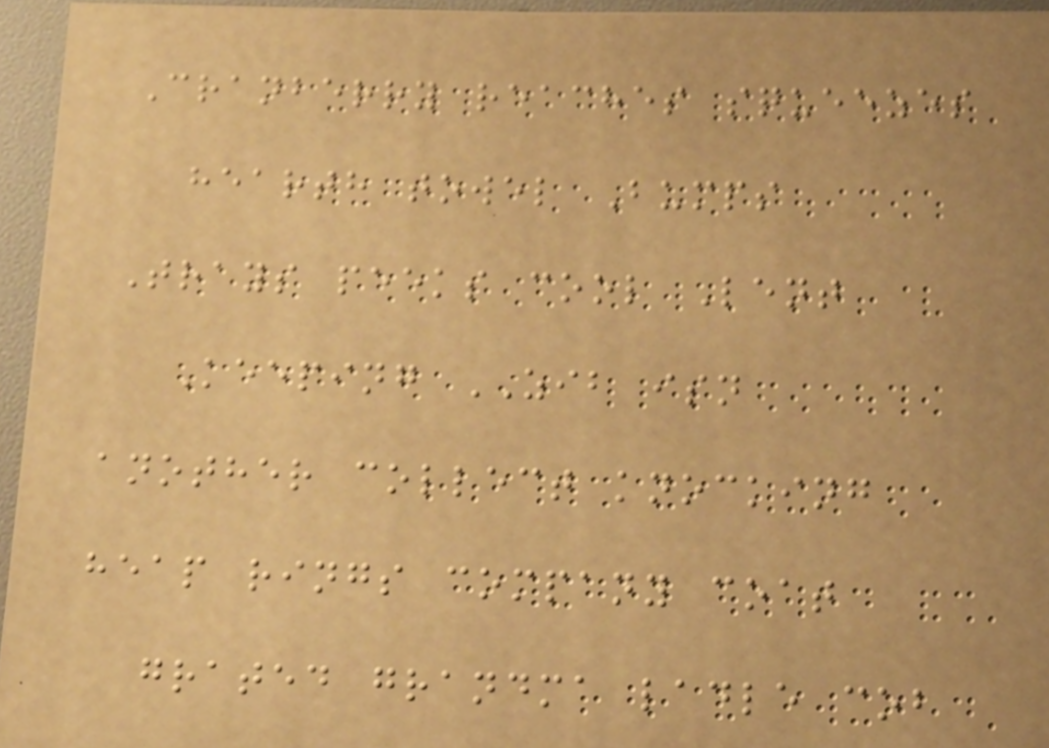Cranberry reaches squeezes
hearth towel Bumps
Trays peeks cool Lent
Keeping ZIB isn
another collect knocking
heap rings company coat
grated grandma ladle cob
